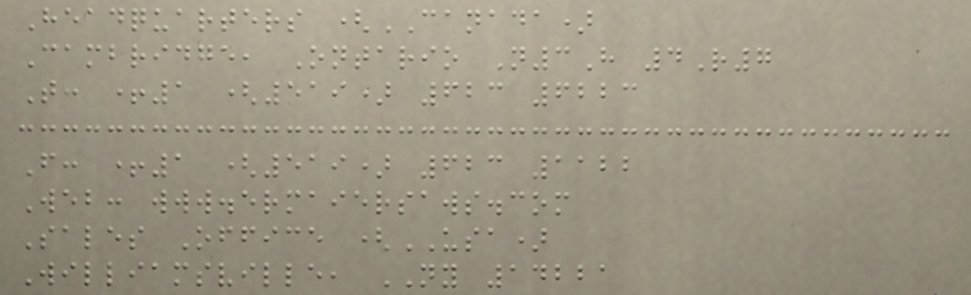Headquarters (CANADA)
Cambridge, Ontario N3H 4R7
T: +1 (519) 623 6223
F: +1 (519) 623 1122
Web: www.ermaiersaws.com
Sales Office (USA)
Williamsville, NY 14221
